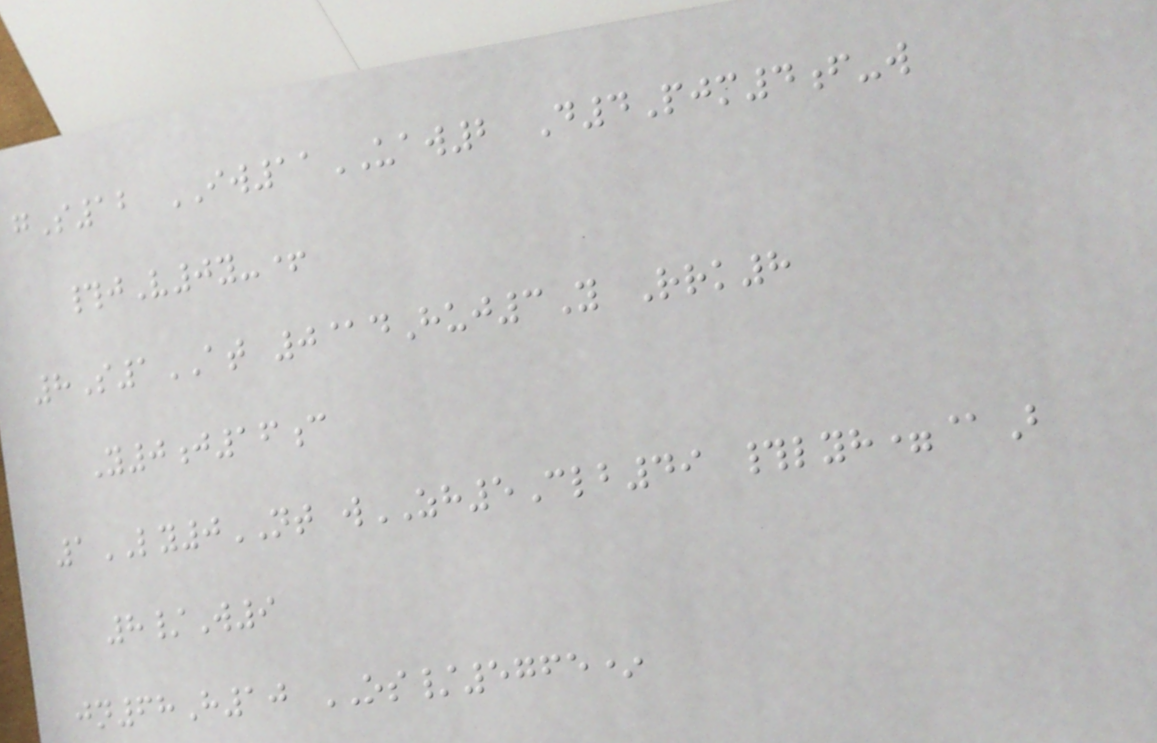gS12 IW11UAW2 D4Pjm4f-w
#jV0y-+
8S1AT 0@dHuj3Y Rrk8
Y0j16c
1LY0NT wZH5Clb49 #lyh=@B
8/W9
jn68H10 OS/5765*
